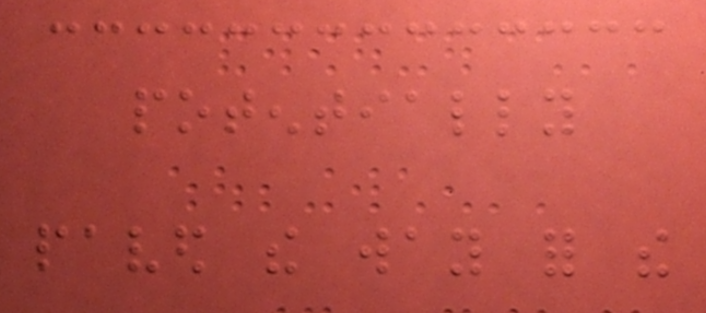potentially
paved the way for the
